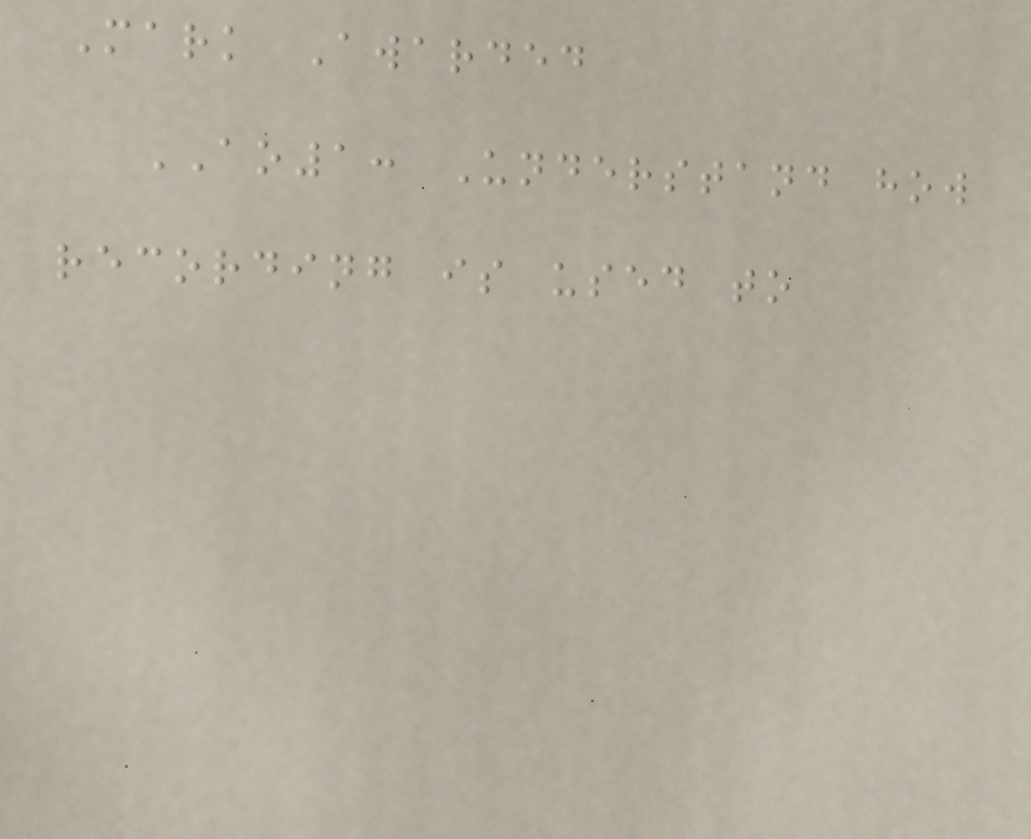Mark Awarded
AO1: Understand how
recording is used to
